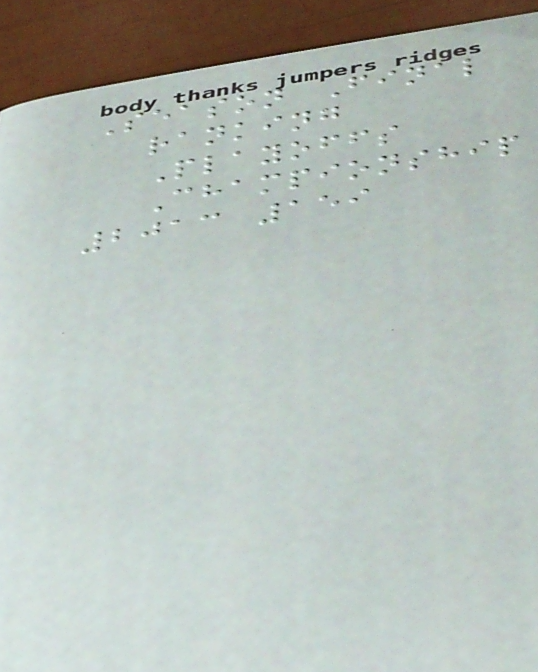Season Final
ranking
Playoffs
Championship
2013 159
